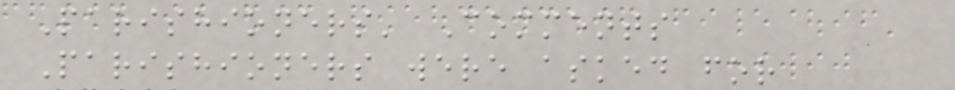Parishioners' Comments
Parishioners were asked for
